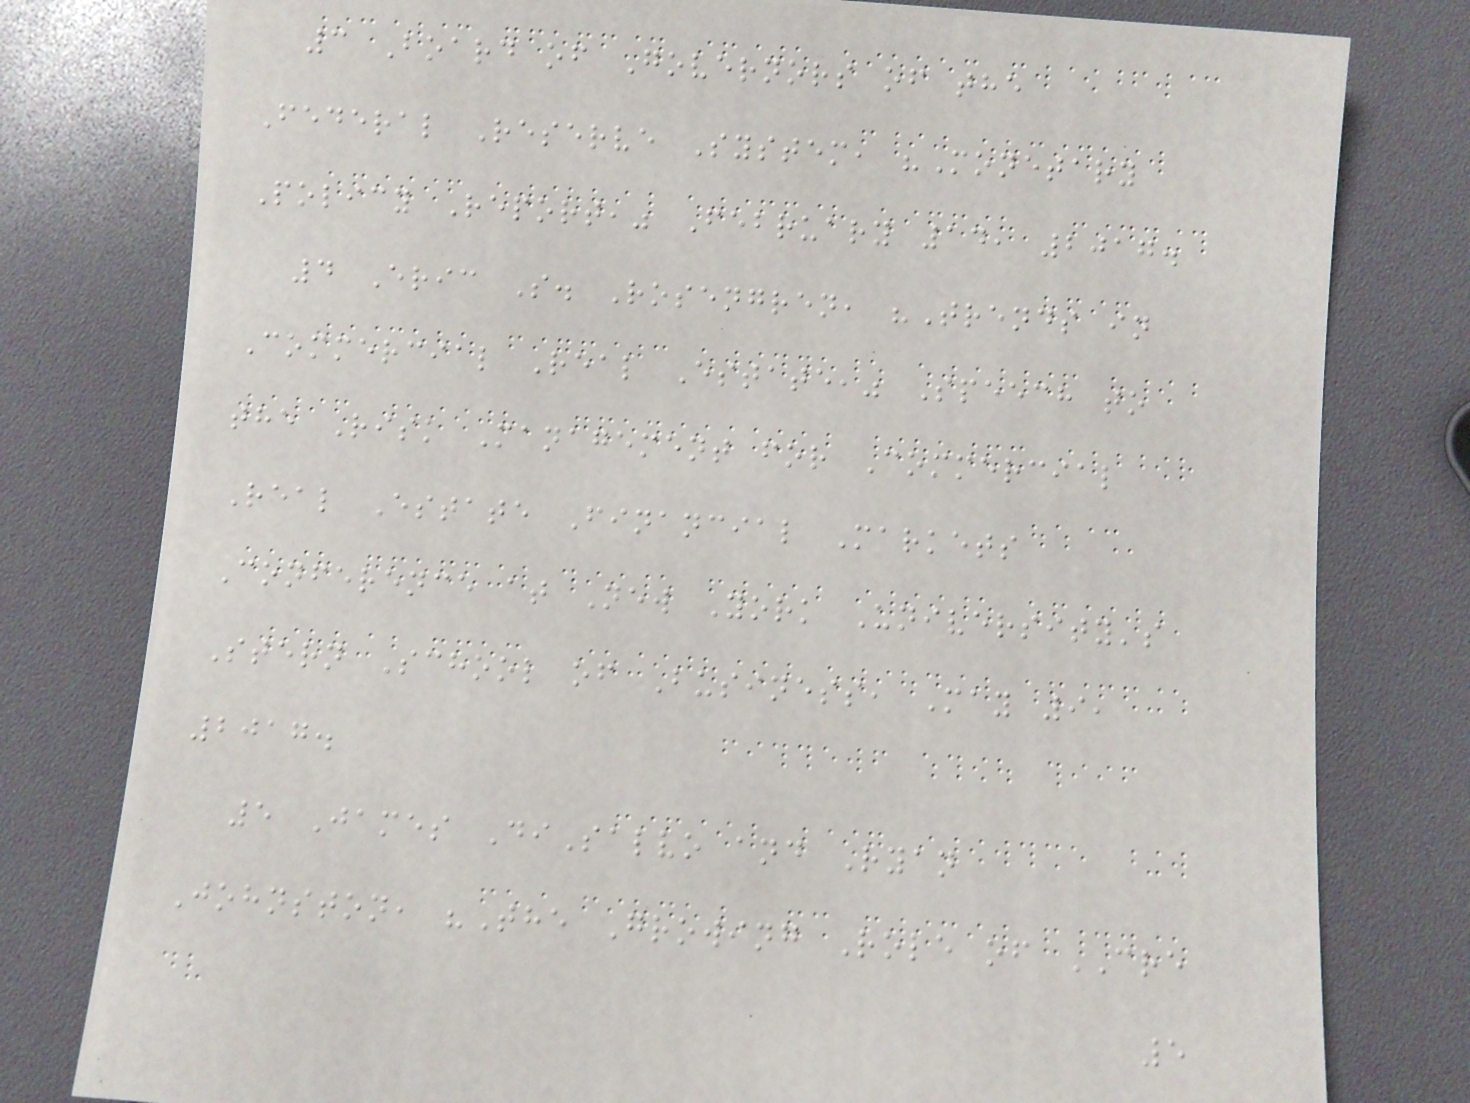3 Board of Governors of the
Federal Reserve System, "Monetary
Policy Report," February 14, 2017.
4 Eric S. Rosengren, "Trends in
Commercial Real Estate," Speech to
the Risk Management for Commercial
Real Estate Financial Markets
Conference at New York University's
Stern School of Business, May 9,
2017.
5 James DiSalvo and Ryan
Johnston, "The Growing Role of CRE
5
